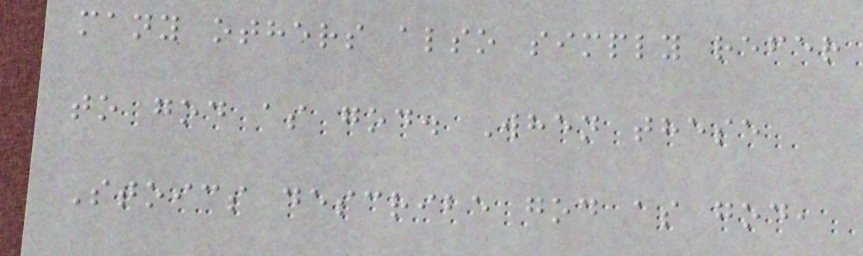many others also simply refer
to god as god. When these
Stoics describe god as god,
